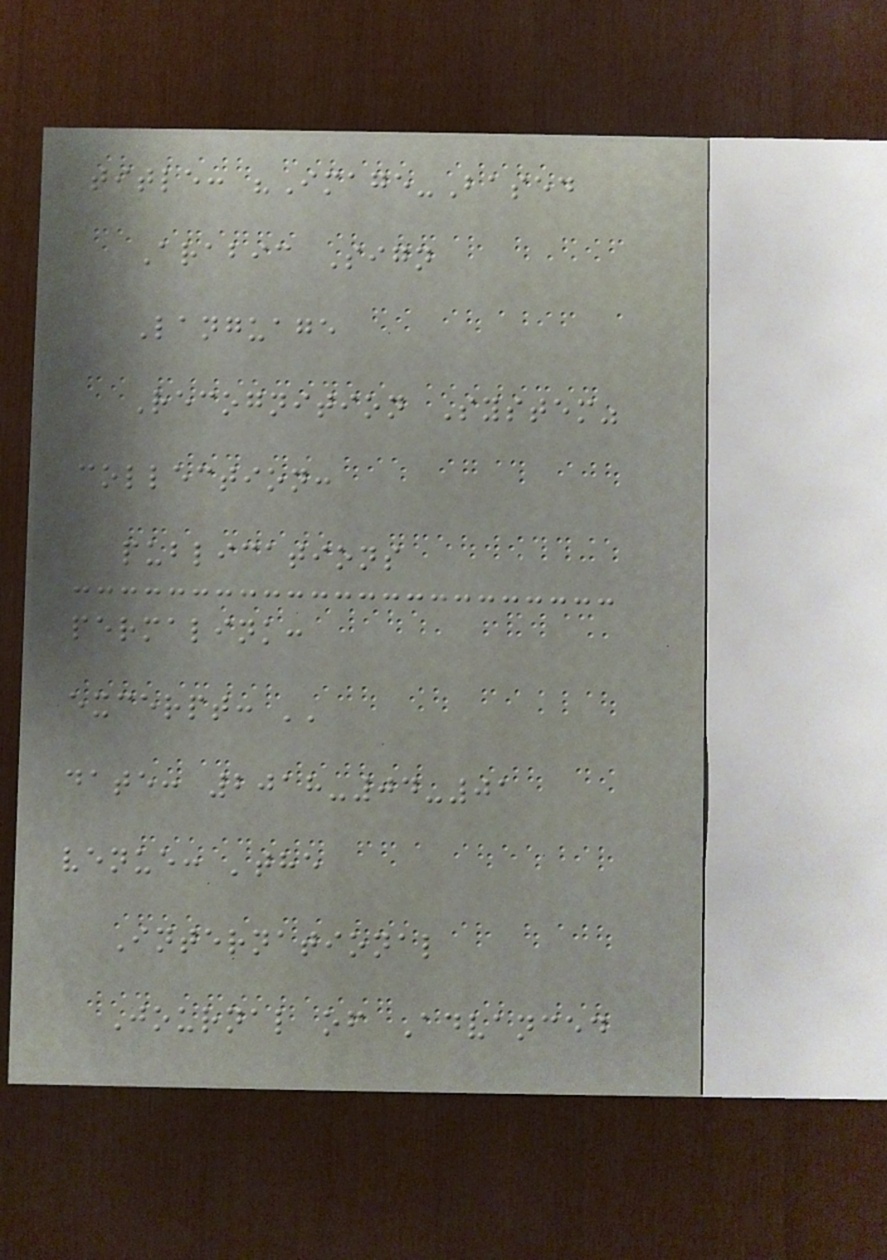title: "Image-Based
Arabic Sign
Language
Recognition System"
collection:
publications
permalink:
excerpt: ''
date: 2018-04-01
venue: 'the
International
Journal of Advanced
